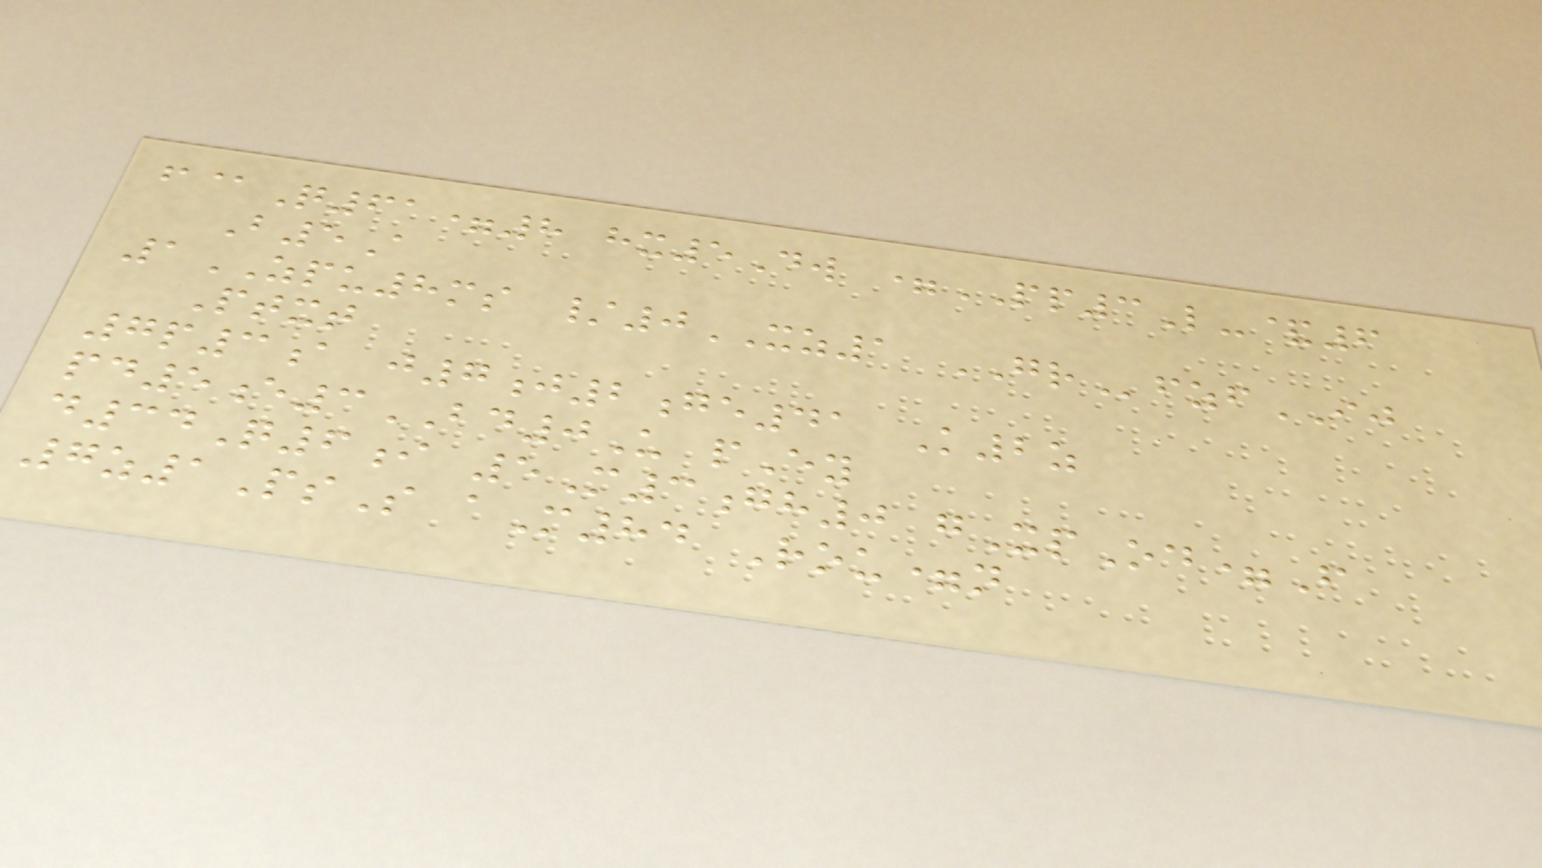f@Q61=8 hx5Dw =PP3L-&6
B5A
1ZPU8ms /0XZ1 GRfzfIJ
Ptxt
7p3a j7j2ge41 K2z
pd5e3BD0U pEy
d34Q6i 5M3gh0 gXpOd=F
7z1PsS aM84 Rou=n
